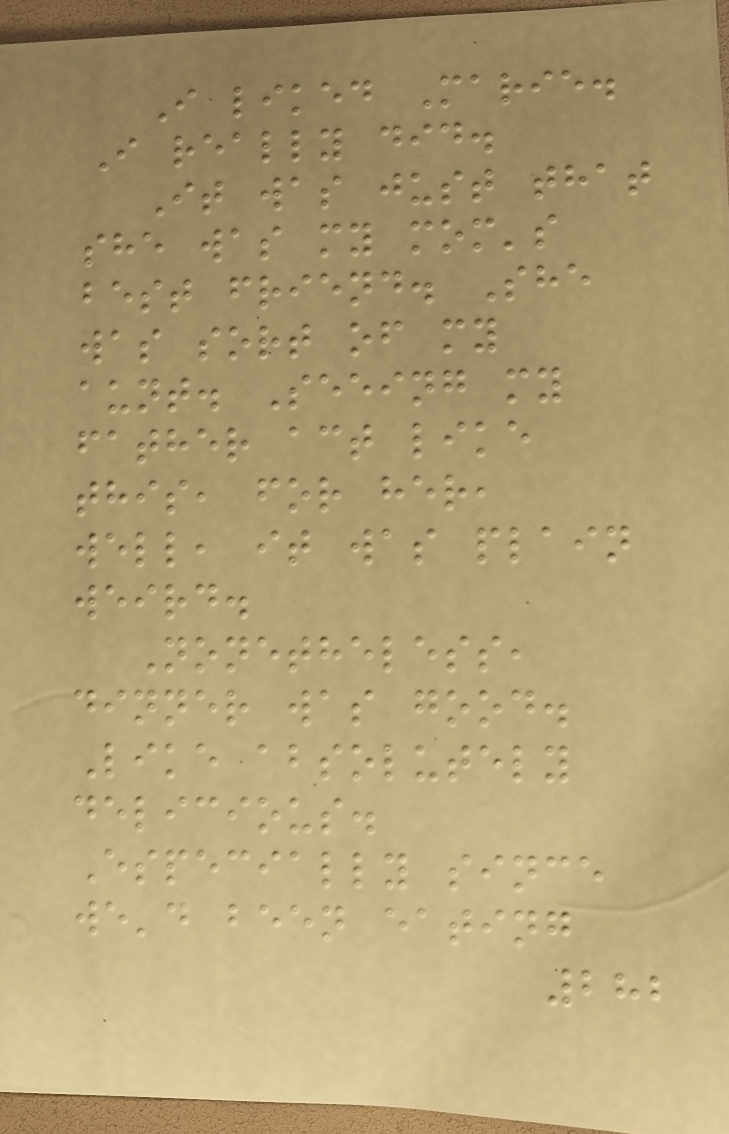I liked Marie.
I really did.
It was just that
she was my mom's
best friend. She
was sort of my
aunt. Seeing my
father act like
this, for her,
well, it was plain
weird.
Nonetheless,
dinner was good.
Like absolutely
delicious.
Especially since
we'd been eating
282
